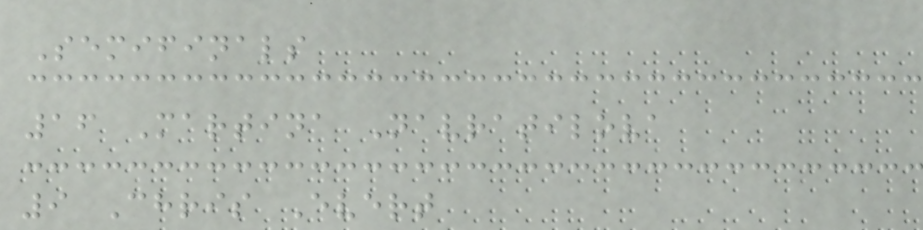Semifinals
16 Martina Navratilova
9 Chris Evert
